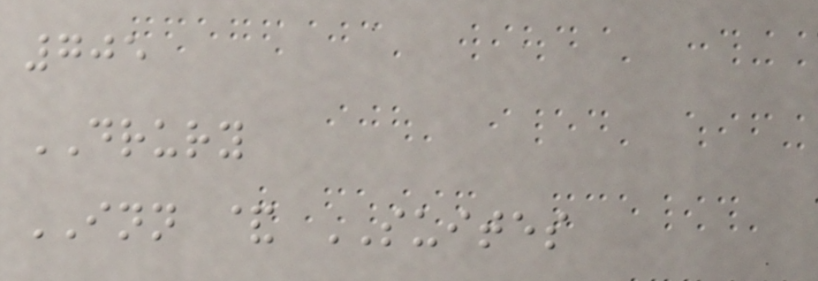705
DRURY
INN & SUITES
